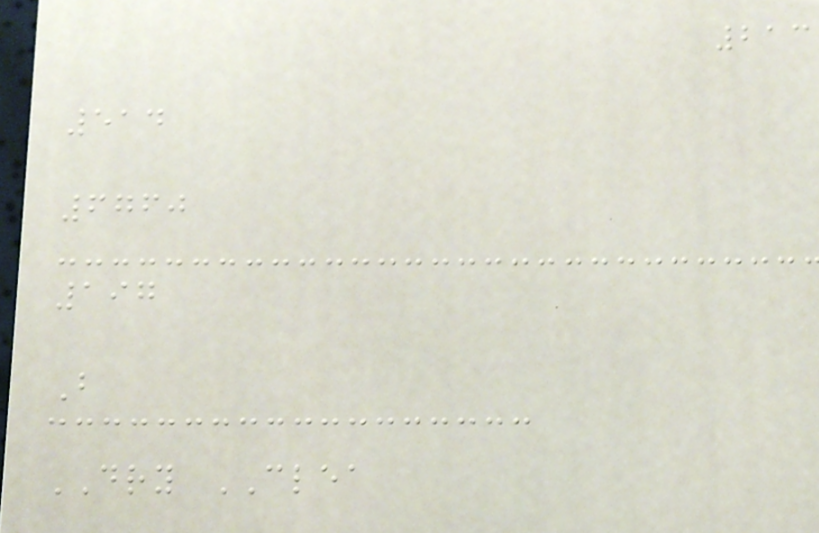213
514
6760
197
B
DRY CLEA
